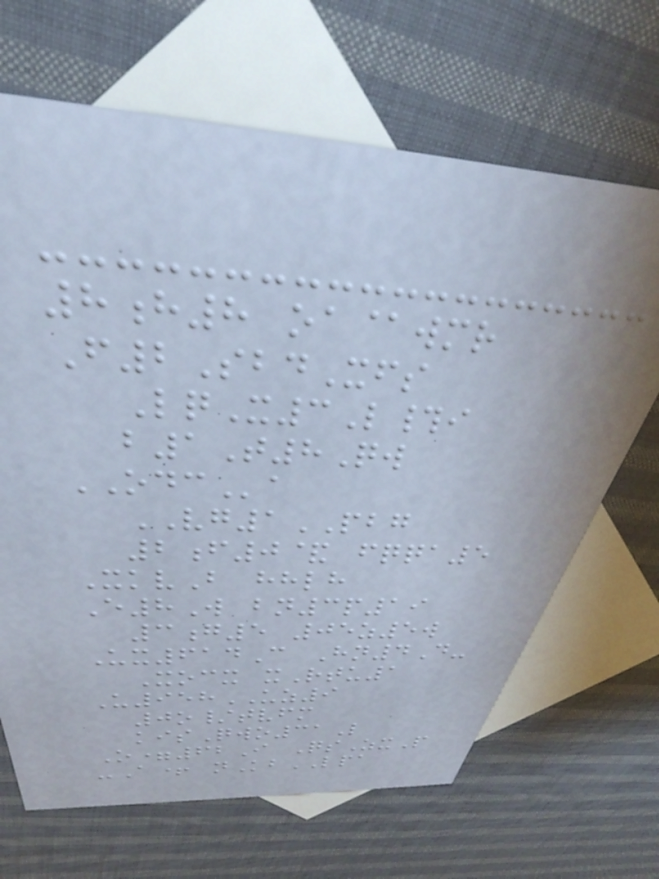8h8 oa@wmr
F2SbdXfs
LqX3L#i
b1T8Qw
ODCa
VG1PBG
2f0& fqqa5
XkvB hhlh
E8W bn3p19
3g5 05z5w
Ux614C Hn4D-
Xocx xRtu1
U958UZ9
0o/tvfm
kisQwo31L
O=62I QsZxP
-A+ nKbLPA
